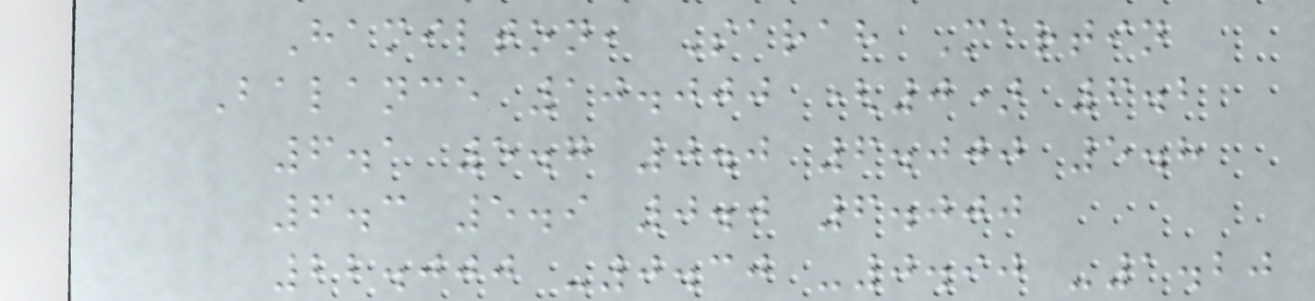Hamilton, Sarah Martin
Balance 10.000 (0) 6.2
6.1 5.7 0.0 6.000 5.8
6.3 5.9 0.0 6.000
22.000 -0.30 -0.90 -1.20
